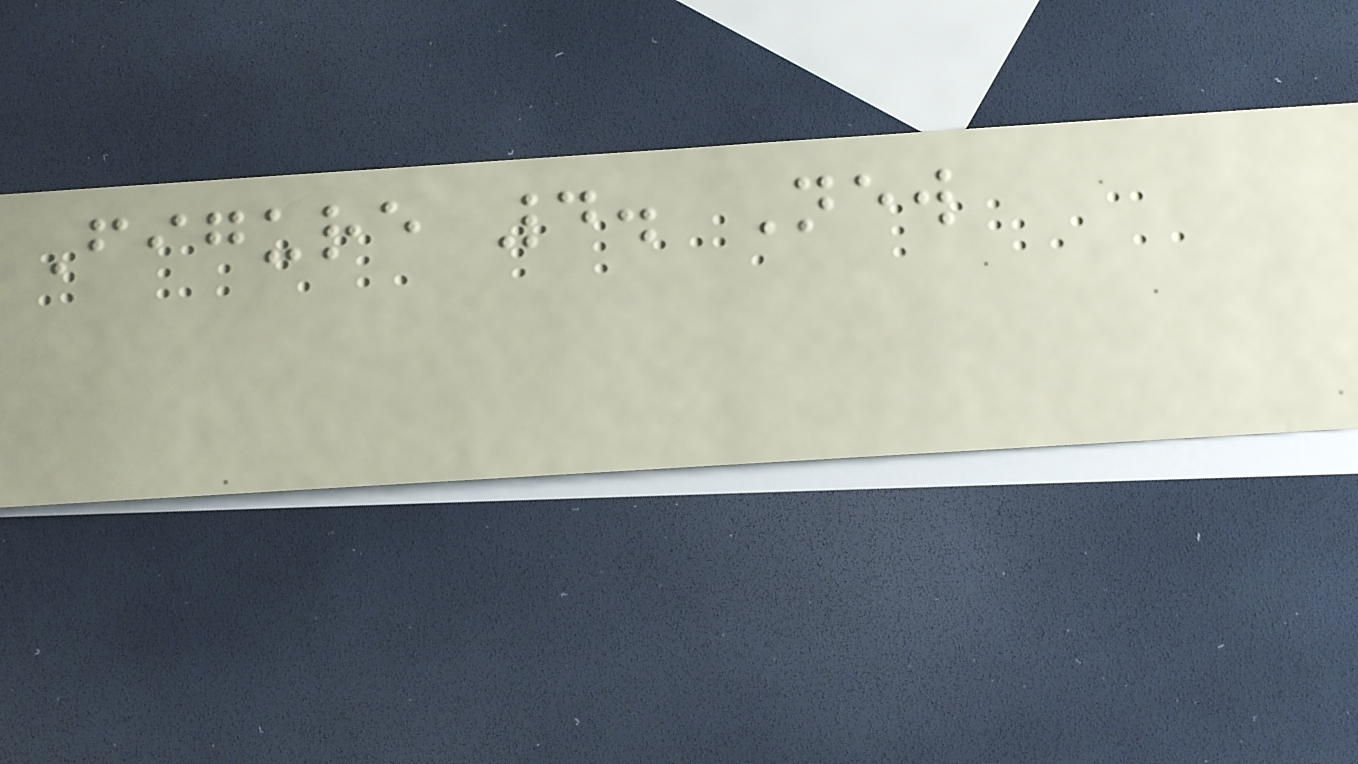Figure 4. New
